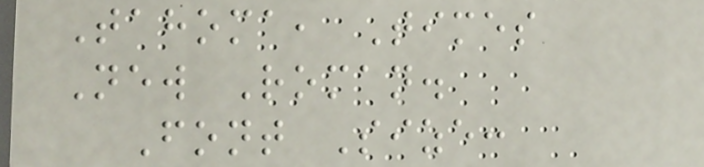Tahoma, Times
New Roman.
Font Size:
